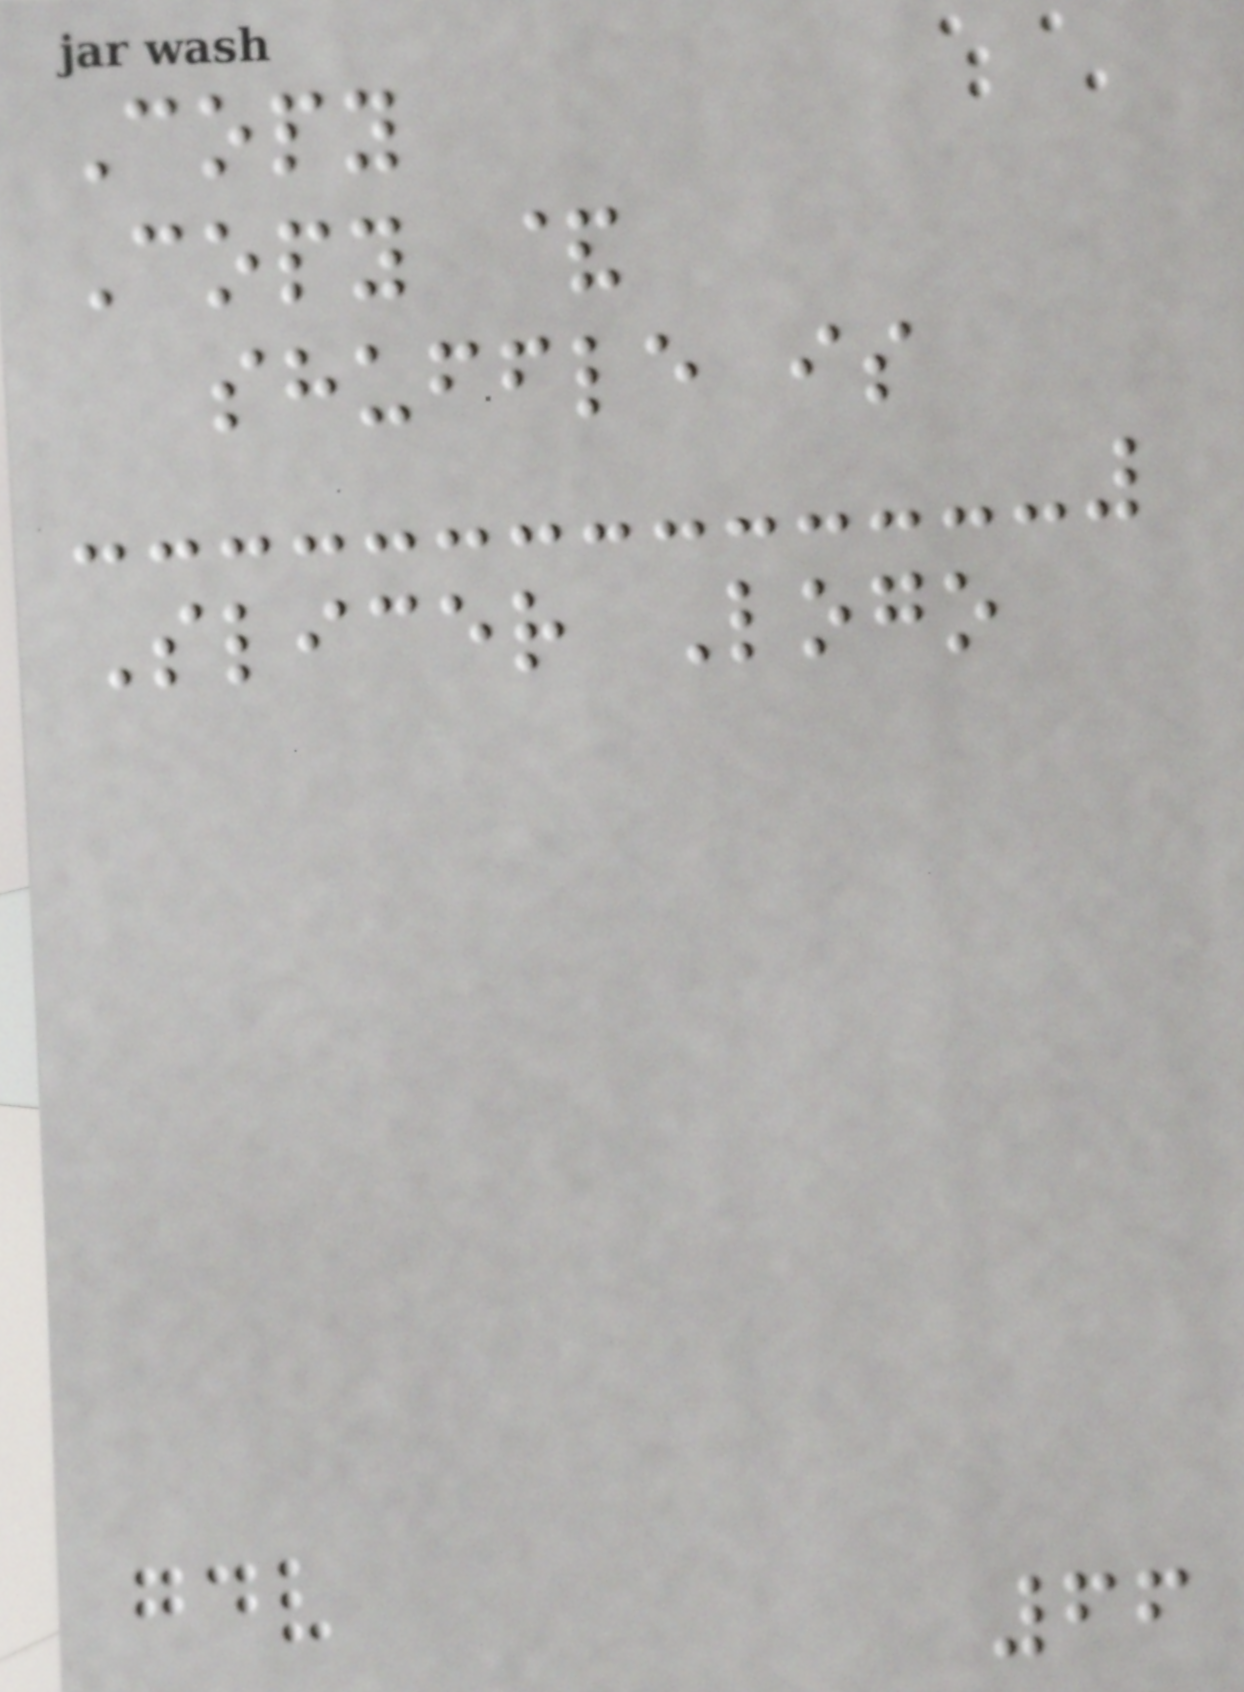Copy
Copy &
shuffle is
Slicer Logo
66
